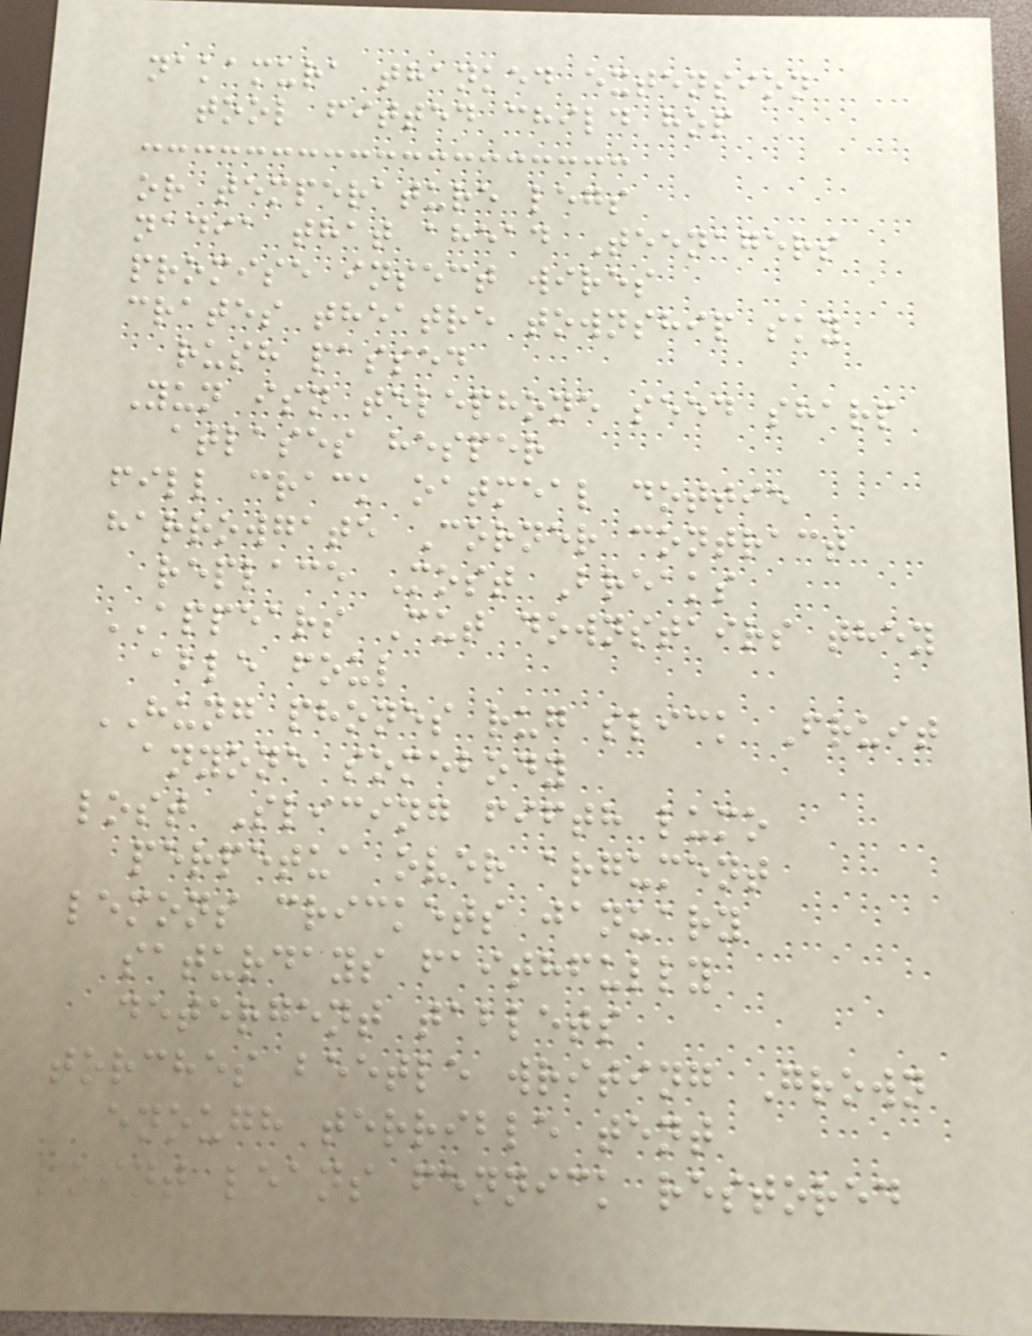nakamura thanked extension
tool fitted child hop
or temperature legs
nadia that ahead Teenagers
promise insect wires
crates theatre township sky
rush passed
Yun isn telephone seed sharp
atlases hesper
fill crack oatmeal dottie
harrowgate Corner contract
replace Most Breaks
APPEARS Cut downstairs they
able foul
HUNG phones rug slick Fruit
anyone somebody
lost Slicing fifth lumo
perpetua over argument
lemons crickets january
saturdays faithfully
detergent tablets
torches beetle writing Grown
enough terrible tent
point leans fennick restored
